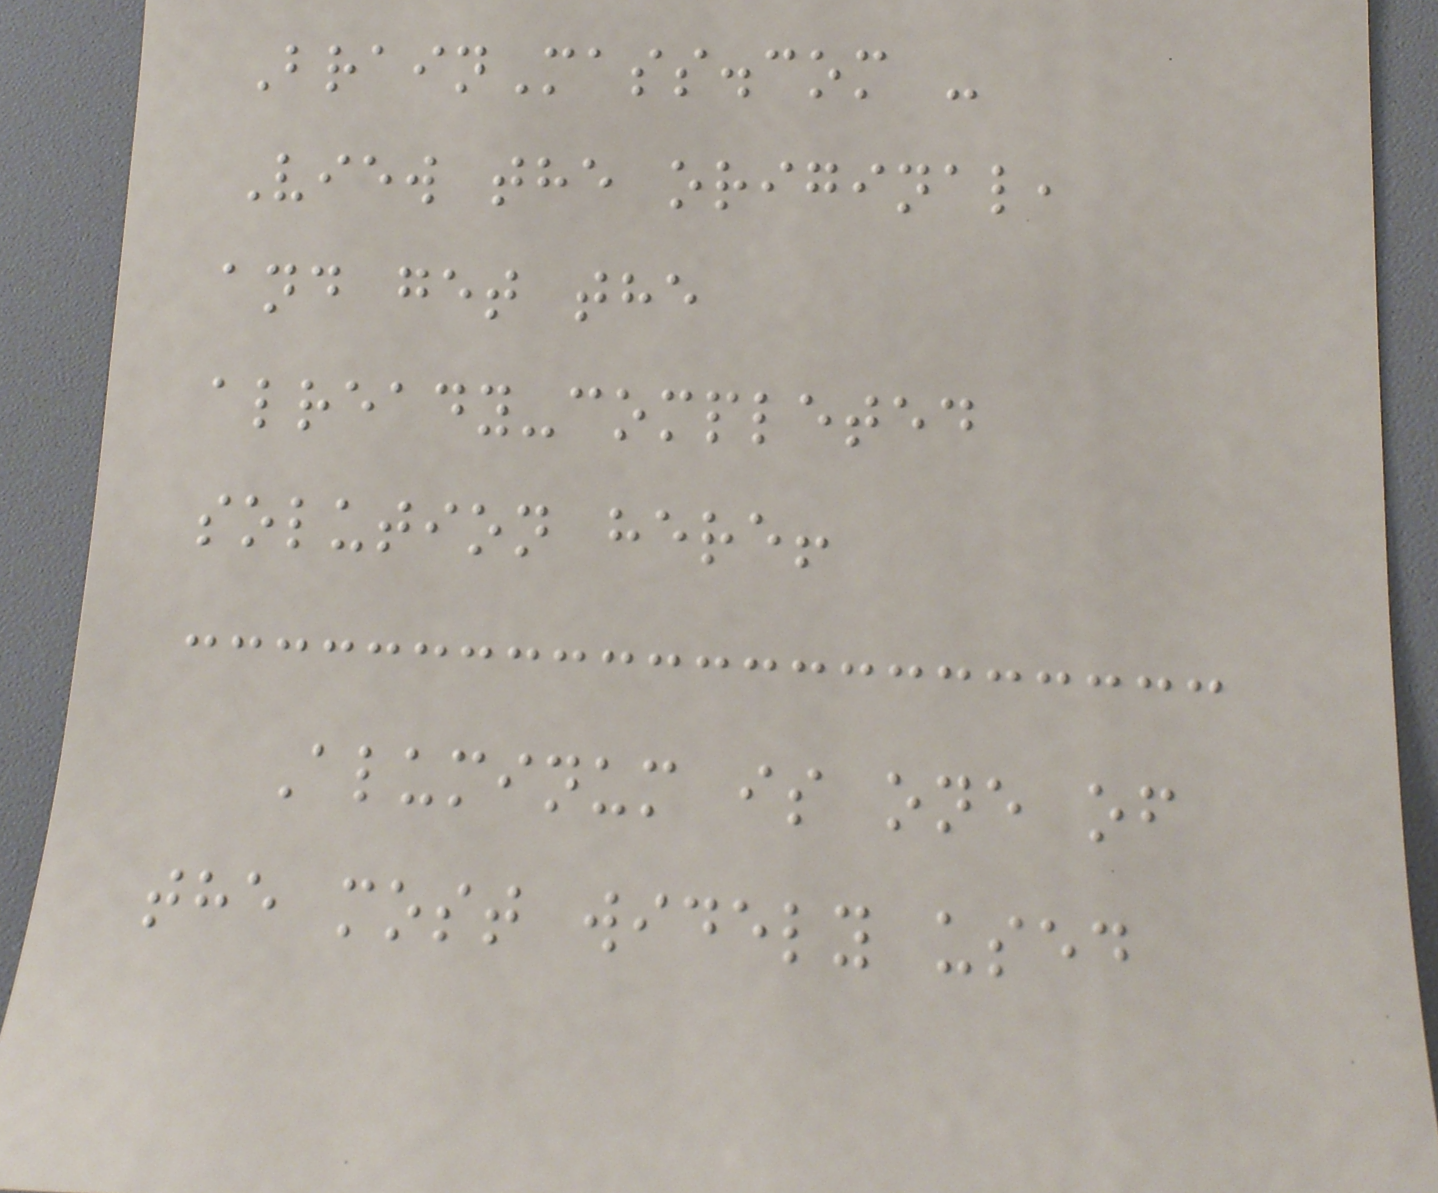BrainMass.com -
View the original,
and get the
already-completed
solution here!
Aluminum is one of
the most widely used
